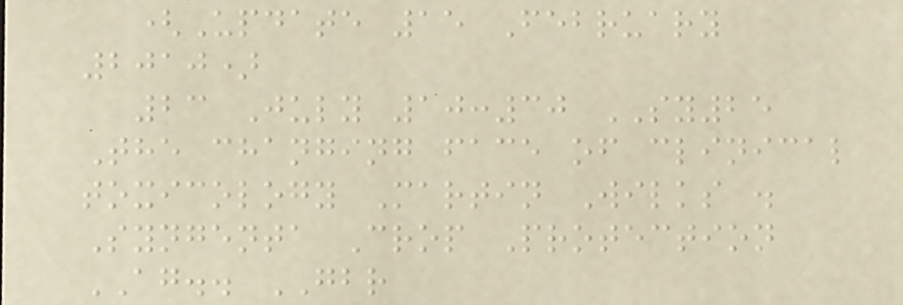(Update 15 February
2010)
23 July 10:30 SY25
The changing face of clinical
toxicology Martin Wilks .
Syngenta Crop Protection
AG.. GBR
